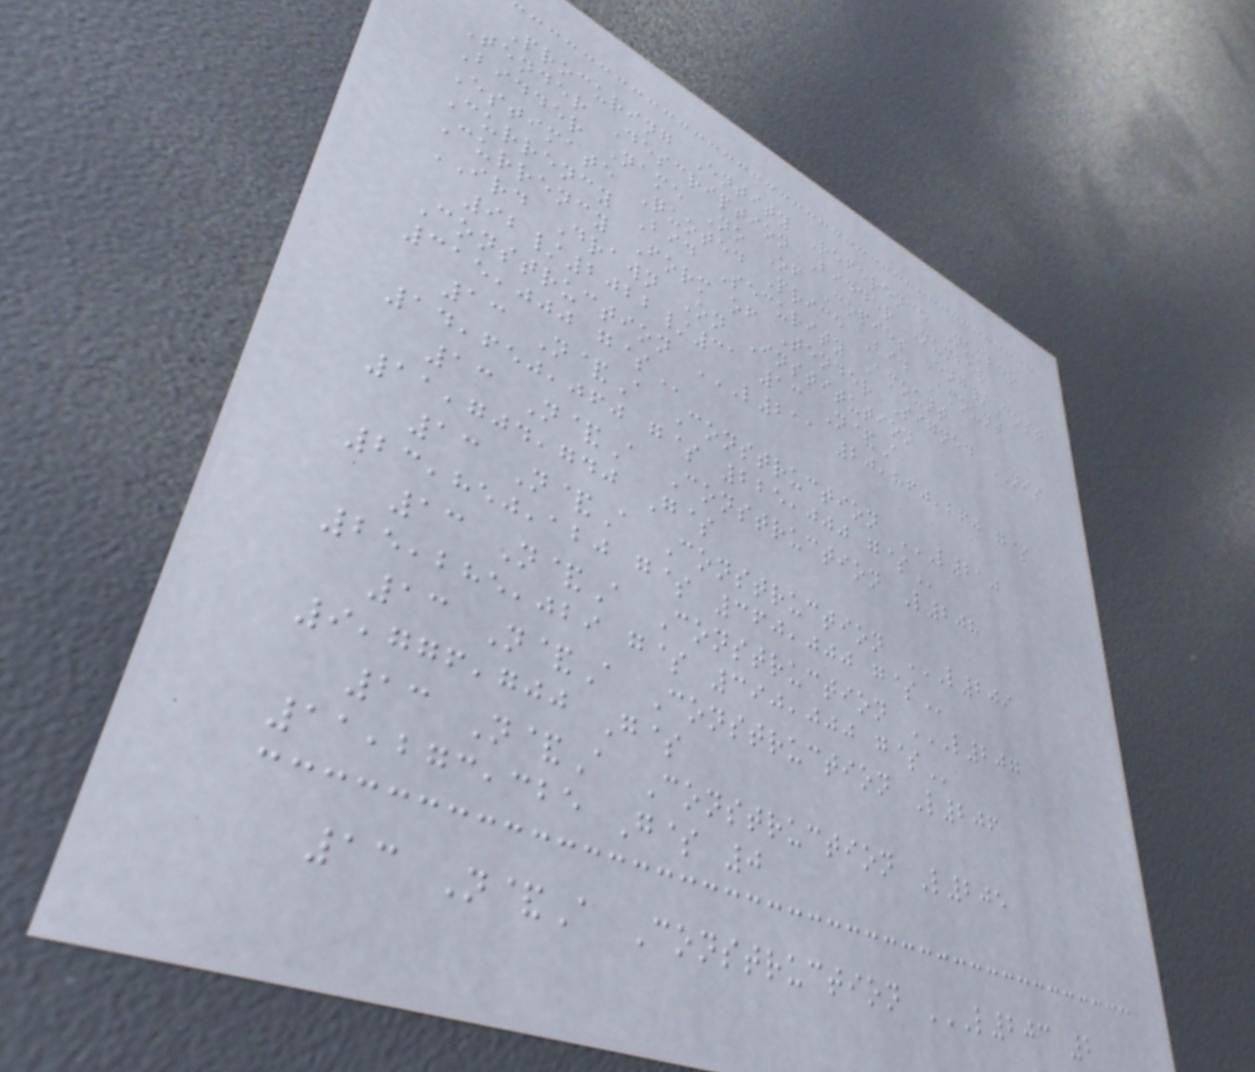Procuring Entity Reference Number
Tender Description Bidder Number
Bidder Name No Of Copies Eng/Cost
Estimate Quoted Price Bid Amount
Currency Bid Security Amount
Currency Form of Tender Signed NIS
IRD Drawn On Institution
92/2022/31 13 N&A
Construction L211 20,860,260 G$
315,000 G$
13 N&A Construction L210
14,650,060 G$ 225,000 G$
13 N&A Construction L208
11,704,740 G$
13 N&A Construction L209
23,850,120 G$ 360,000 G$
13 N&A Construction L207
25,285,029 G$ 390,000 G$
13 N&A Construction L206
9,776,700 G$
13 N&A Construction L205
11,273,325 G$ 0
13 N&A Construction L203 2
